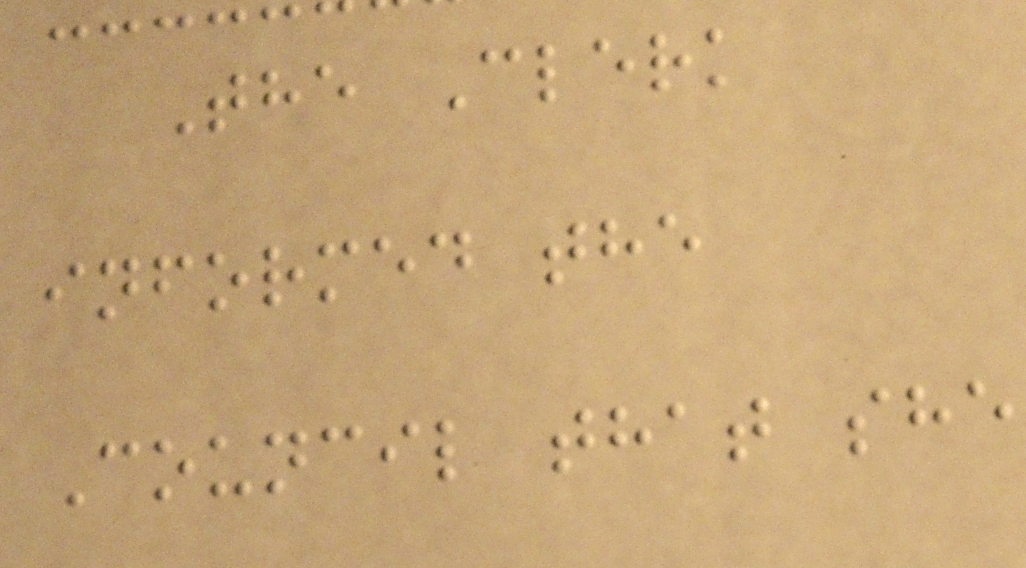The Clerk
informed the
Council that she
